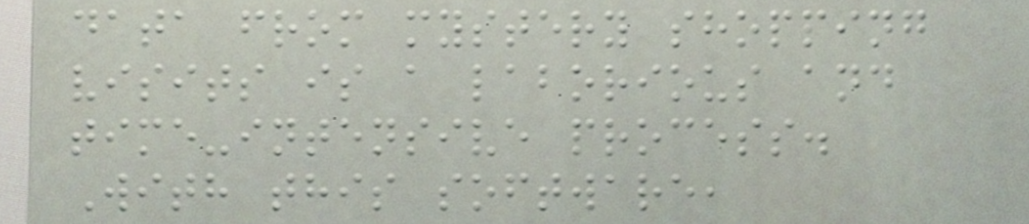data from mystery shopping
visits is a laborious and
time-intensive process.
With this software,
